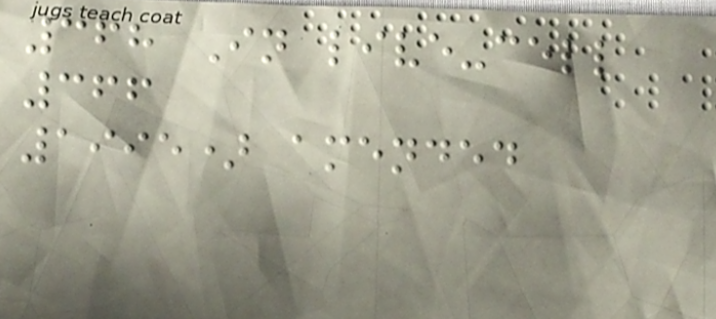368 In live-cell
366
1995) amended
